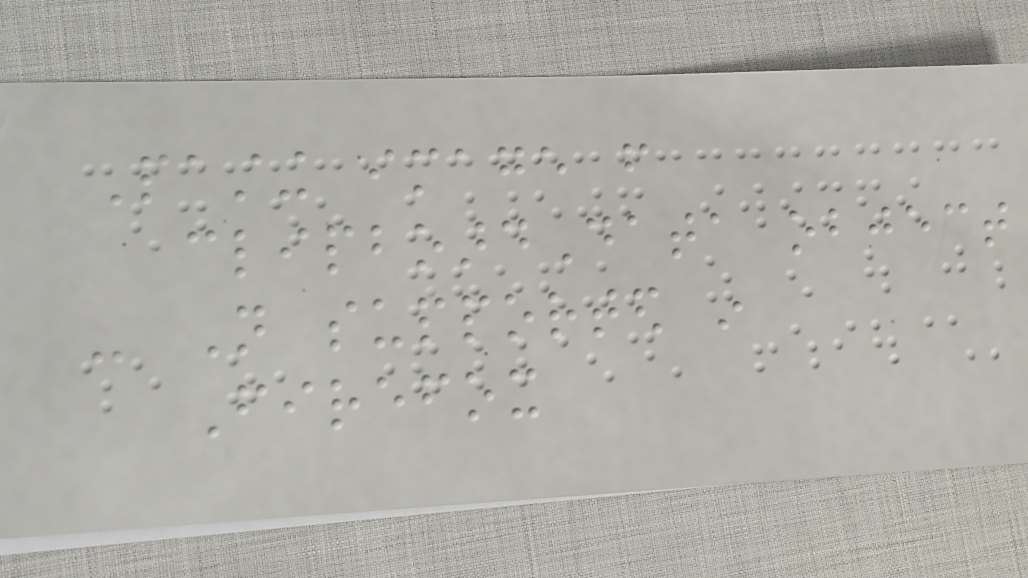Pasting image from
clipboardData object
- Not supported in
Firefox
